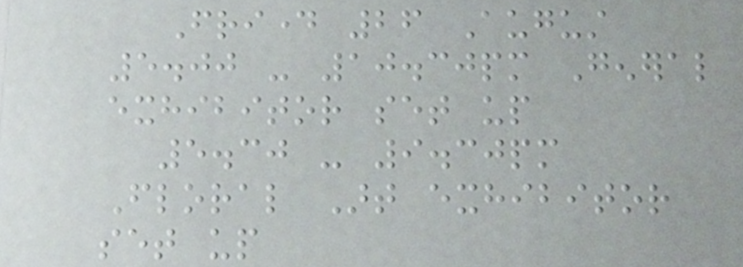Friday 26 August
5.00 - 10.30pm General
exhibitor set up
5.30 - 9.30pm
Floral Art exhibitor
set up
